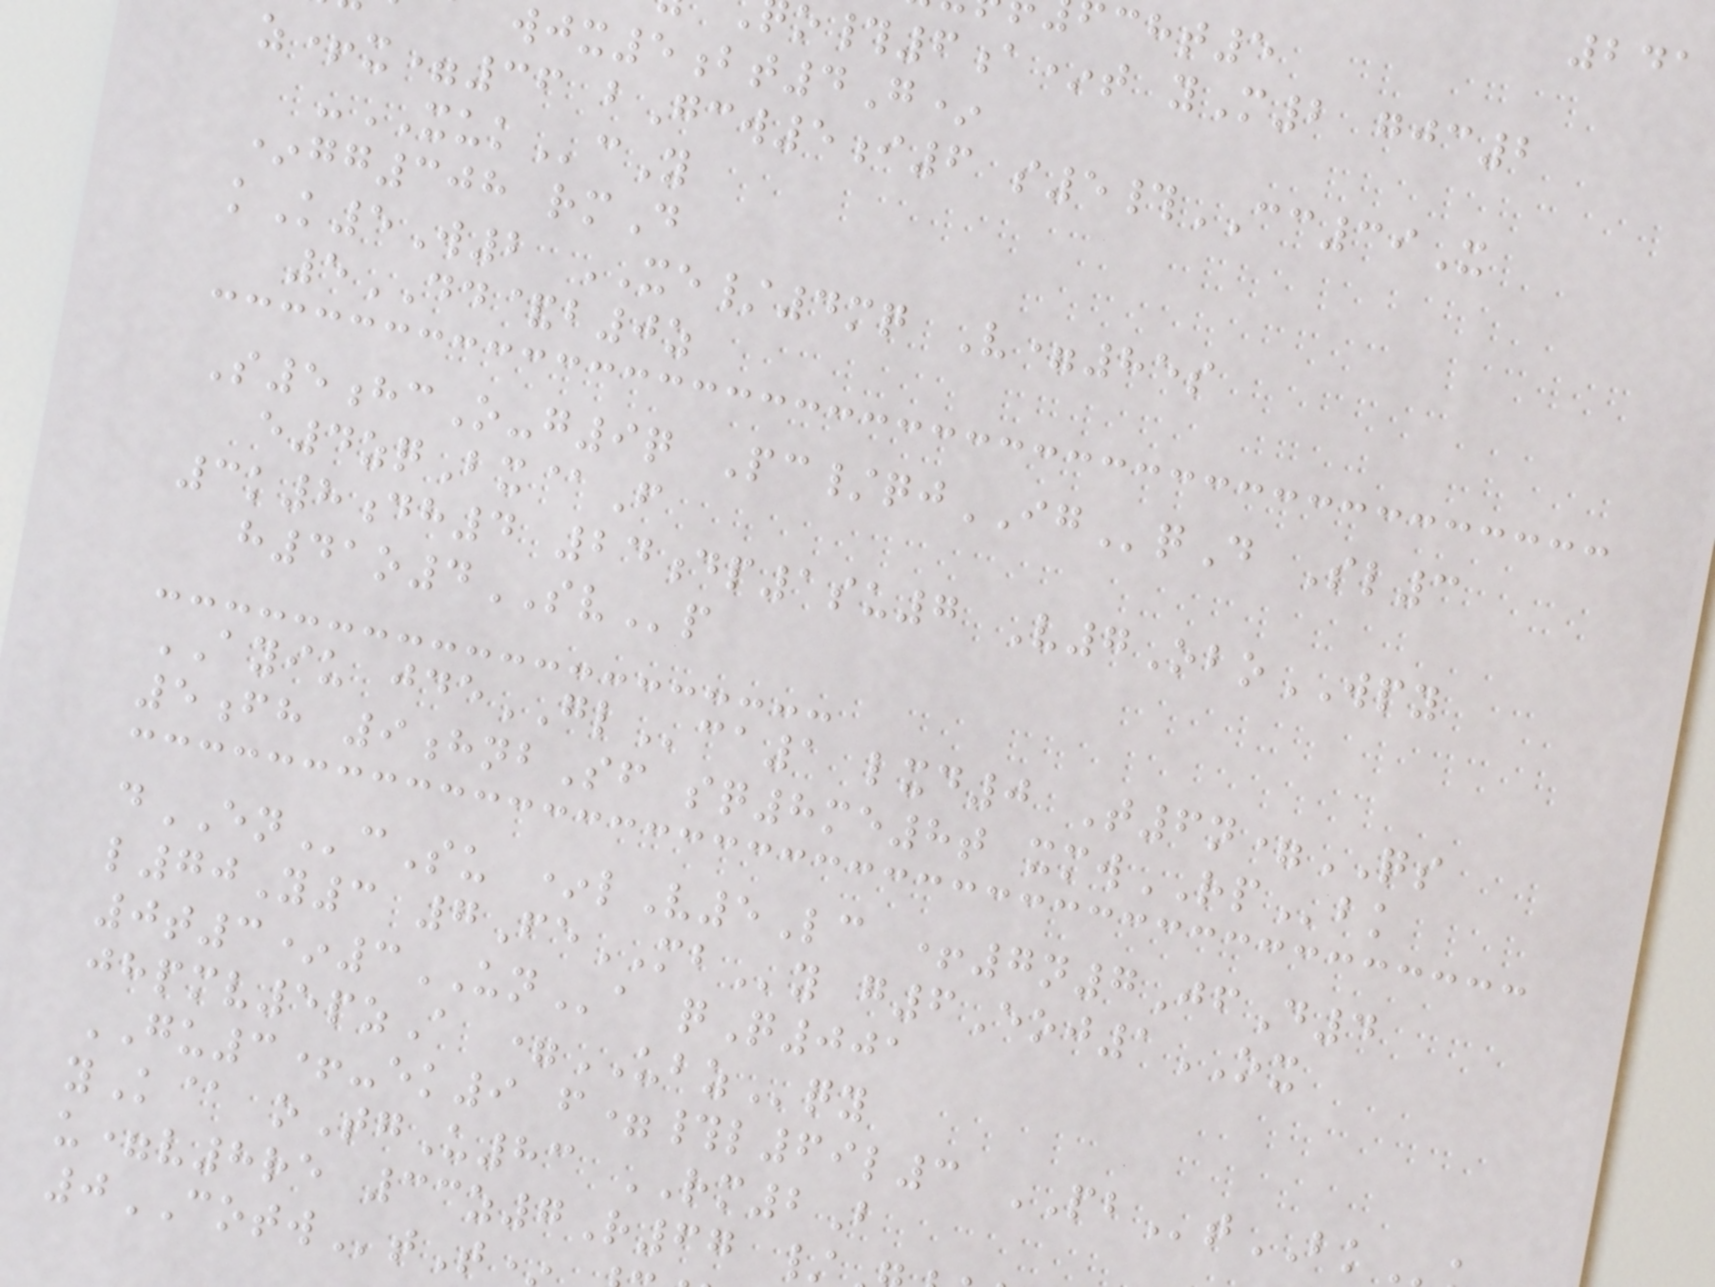241
o#6a*t yM2 gjc2
wjx5bt4G*
z+x=36 bGcw5i6 s5#CC39X
-XUKcY
*gg308 rmD
kK5W2 XE/4mq V=85s
5DD&b0z
S5hcO-g9q Pc/qjIGqD Sl3
e4zqBx@F
3k8dh4 24dp1su7 V7OboWPY
h41o4SVp
AYIU jdeGLca1 lxd0 T6n=QS
5fh 9hnbSf sq8me8t xmwRPbk
dENcSu *lV5Lc +7n7JfD4
l70Y3 7FeMBy g6Eoj1OX
0t3*3UNa qQ001
jhpmv5pzA =UBZqy
GU3+-ek9 f=#l69l3 PBtBK
yK@ oTgU83 RM2B
u=v8re 33z7R67 /
0COTWtT
